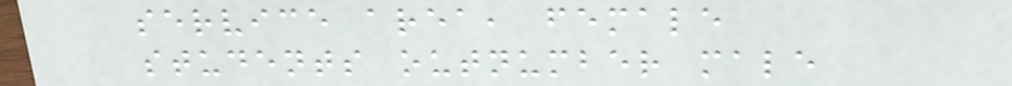service area, female
students outnumber male
